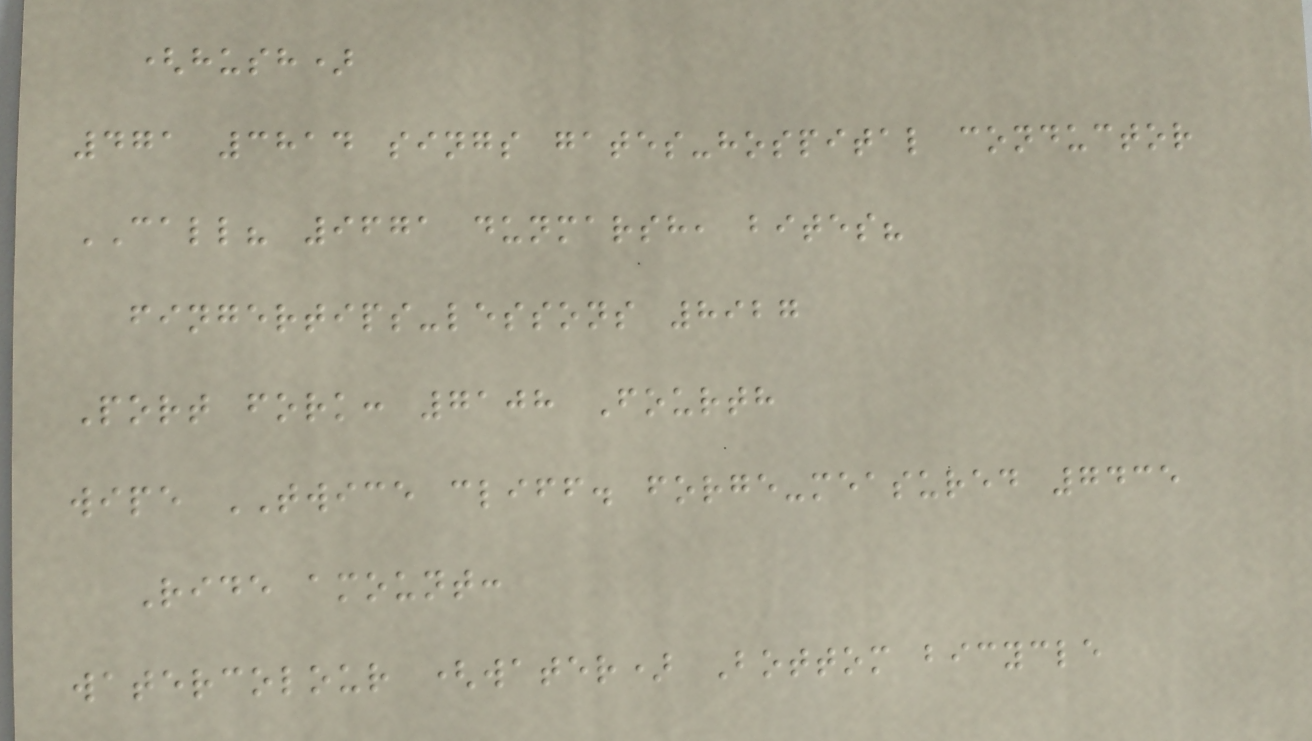(hush)
471 3814 sings gates-hospital conductor
CALL? 9671 dunmarsh, bites?
fingertips-lessons 8927
Port fork: 7108 Fourth
wipe TWICE cliff. forge-measured 7435
Ride amount:
watercolour (water) Bottom bicycle
